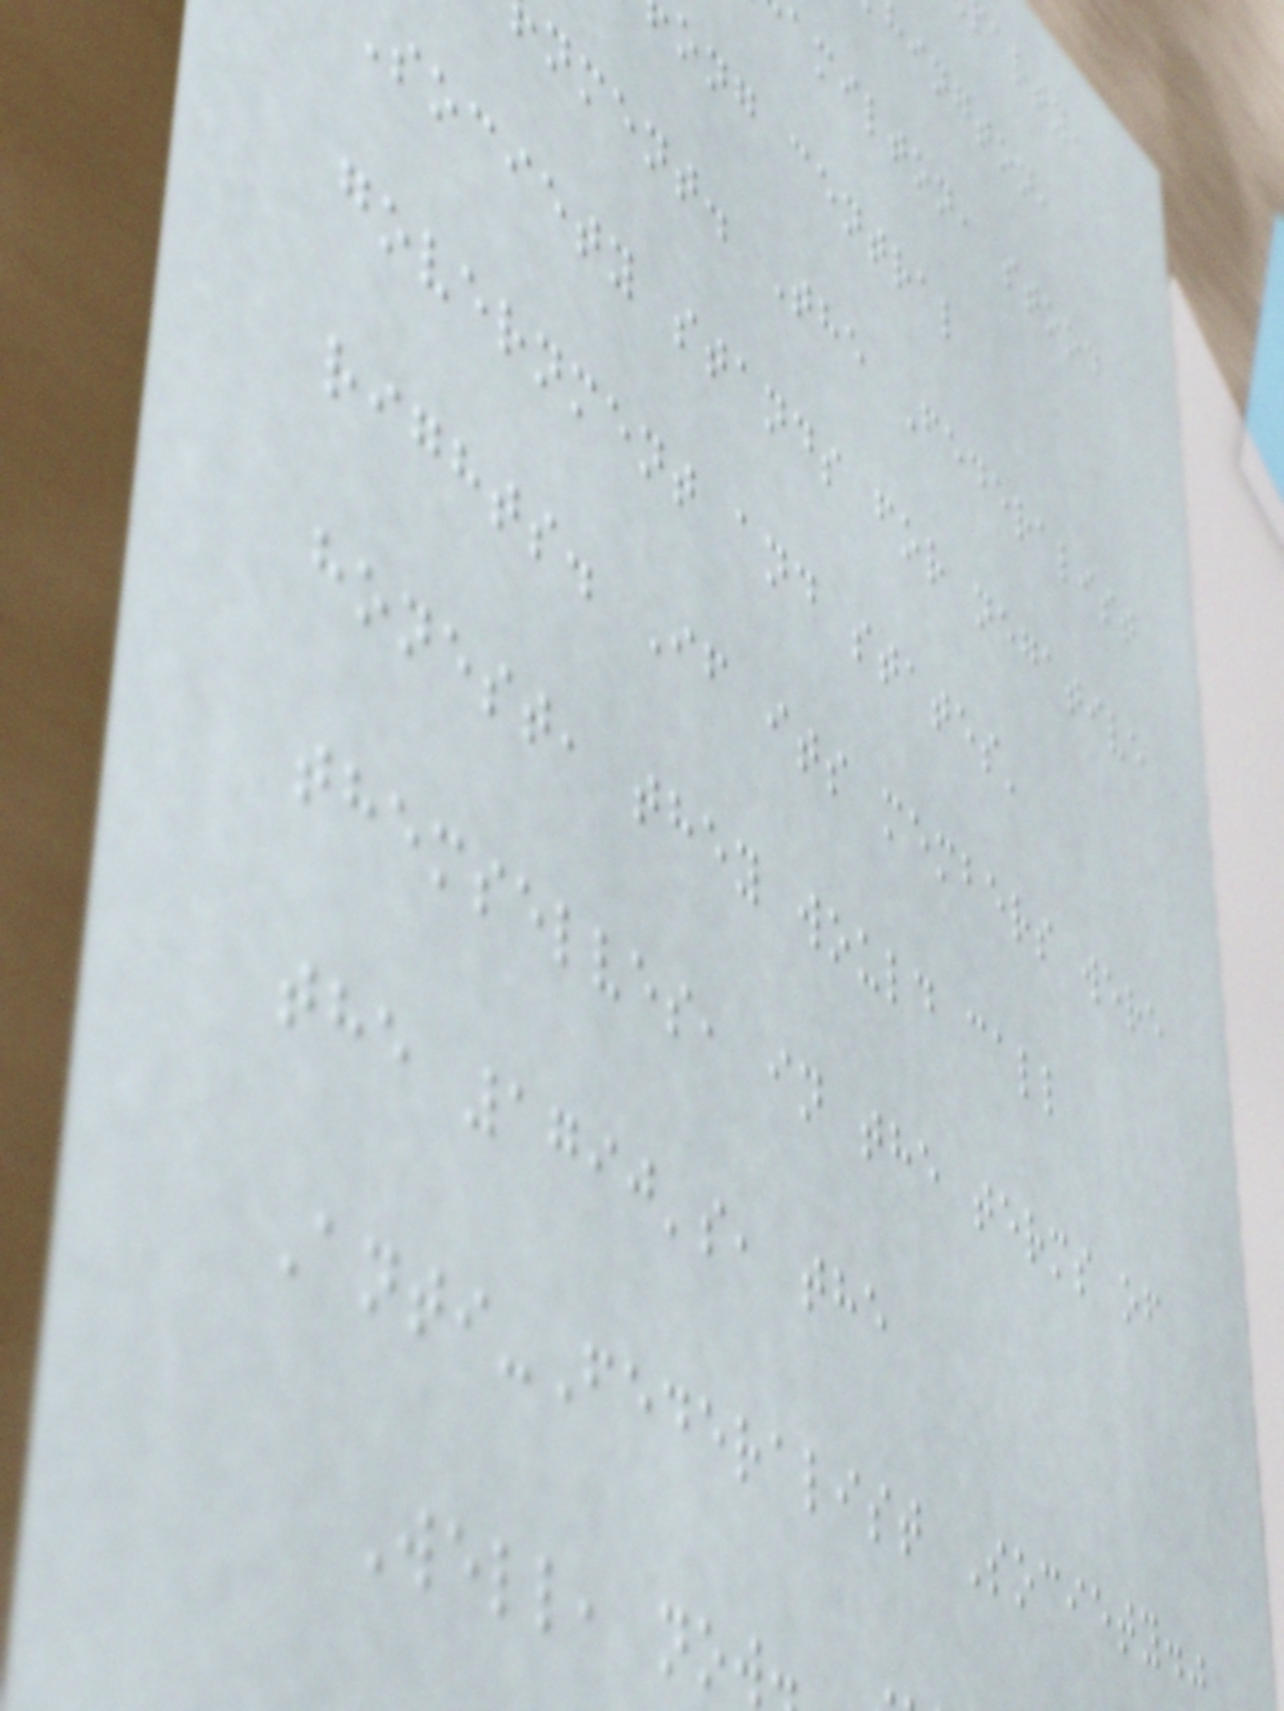hington,
amilton, stood
ong central
nment. The Federalist
society stands for negative
government and states'
rights. If its members were
honest, they would call
themselves, in the terms of
the 1790's, the
Anti-Federalist Society."
Well, now
